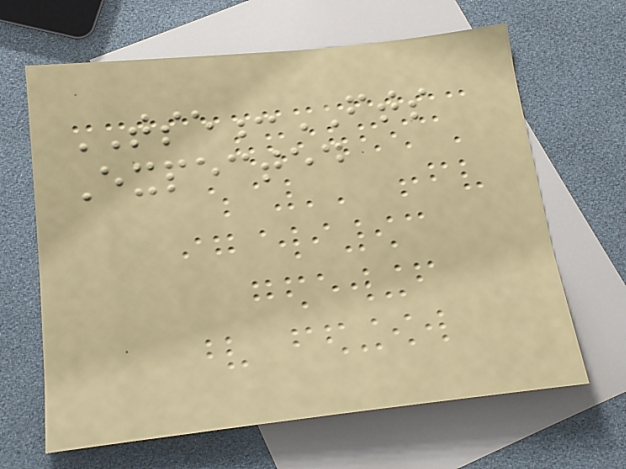TSE:FTS
Expected
